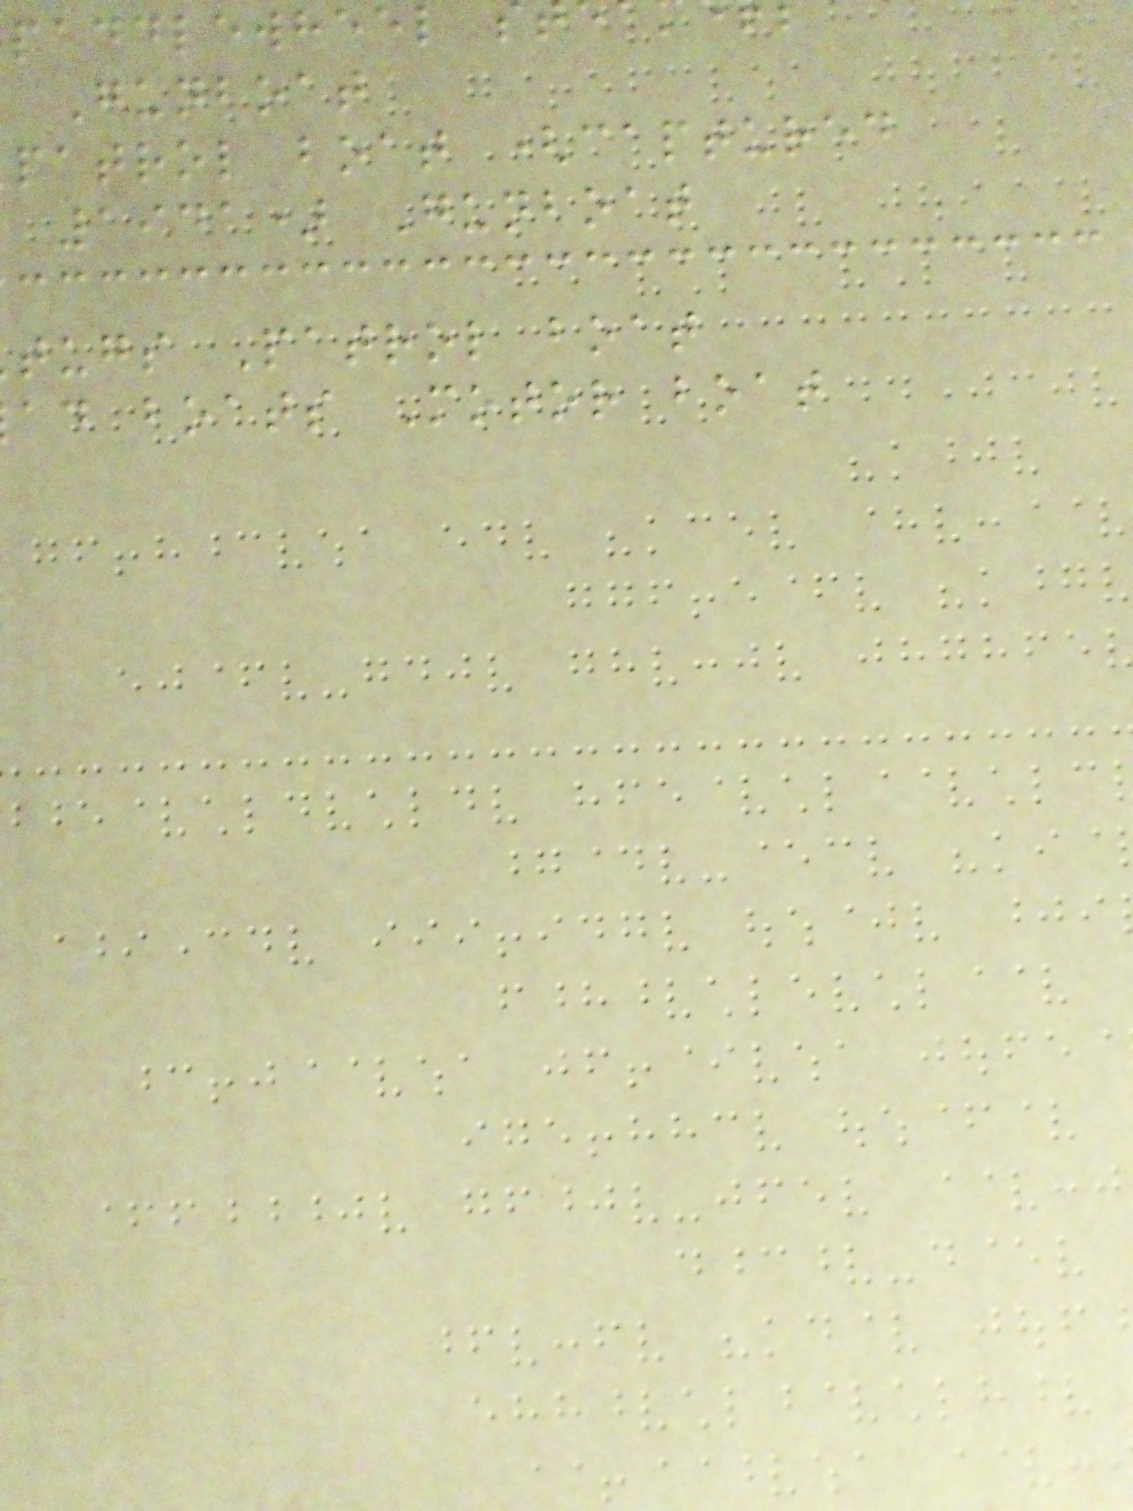paddlewheel s
Gunboat
patrol boat (captured
1941) Gunboat
tugs Patrol boat
ad boats Motor boat
